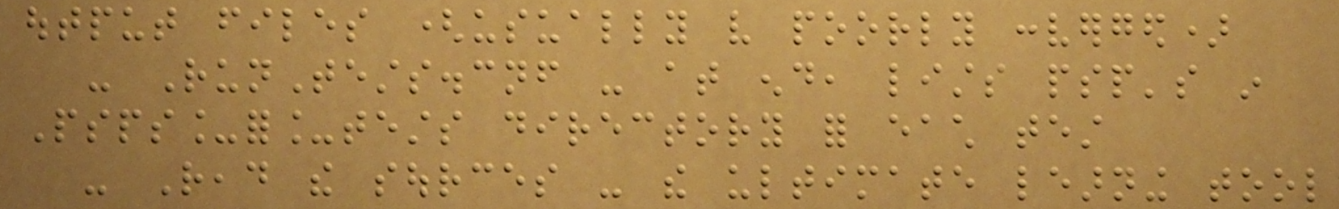output files (usually very poorly converged)
- RunTests.cnf - at end, lists psp's in
Psps_for_tests directory for each test
- Read the sources - the ultimate learning tool
